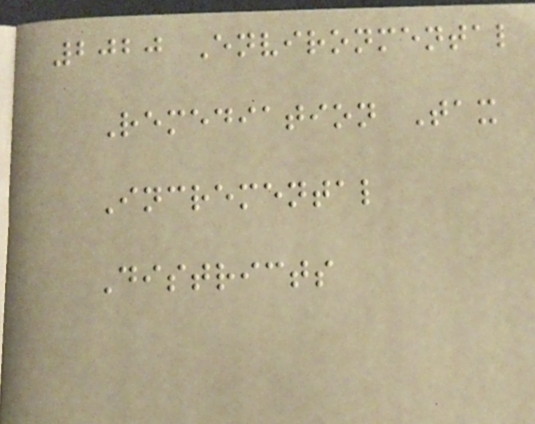2020 Environmental
Remediation Tax
Incremental
Districts
